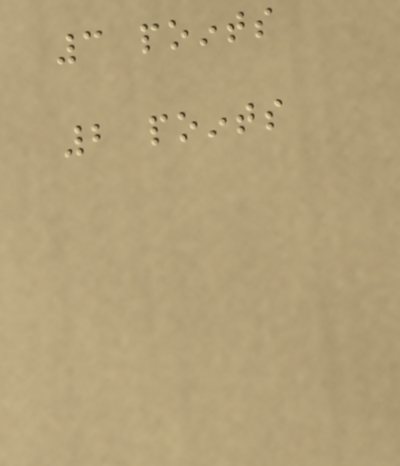3 points
2 points
